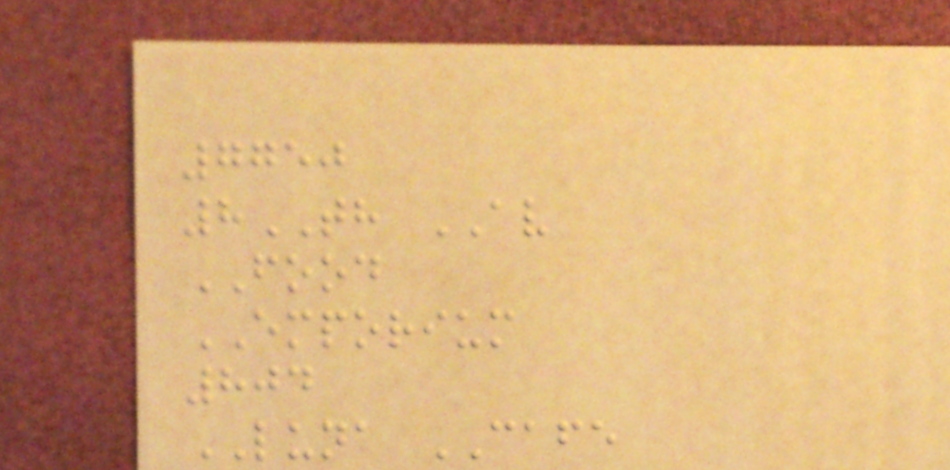7750
8TH AV
FOOD
EMPORIUM
804
LUNA CAFE
